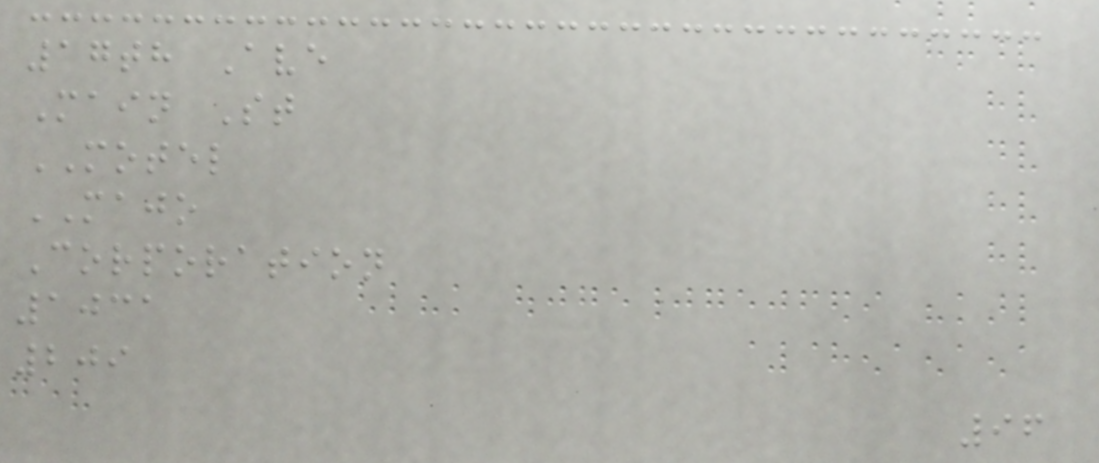17th Ave
Main St
MOTEL
MAJO
Corporation
1031
209
96
